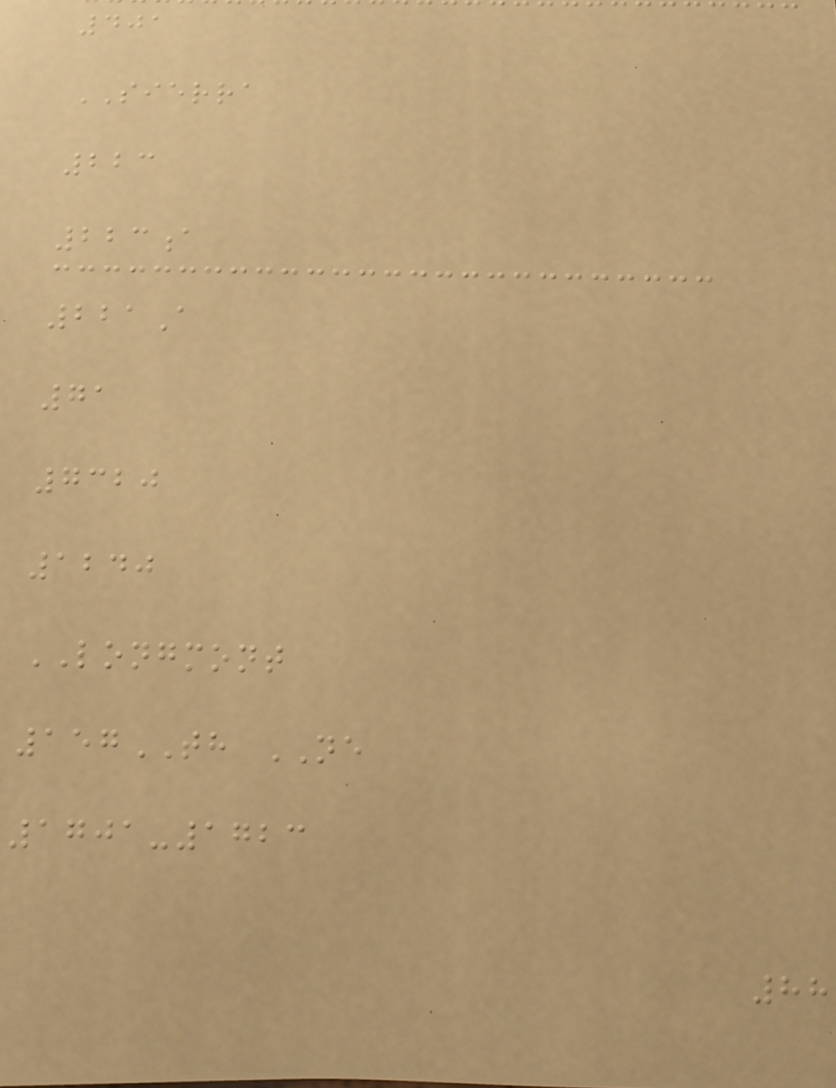401
SIERRA
223
223a
221A
71
7320
1240
LONGMONT
157TH NE
1701-1723
88
